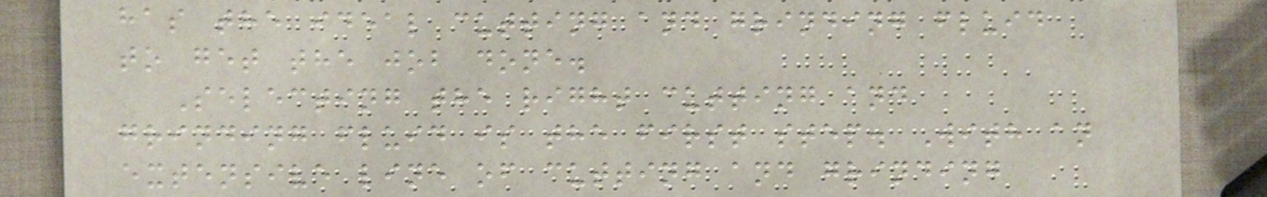has the ideal cutting and grinding fluid
to get the job done.
Selecting the right cutting and
grinding fluid is the first step. With an
extensive line of cutting and grinding
